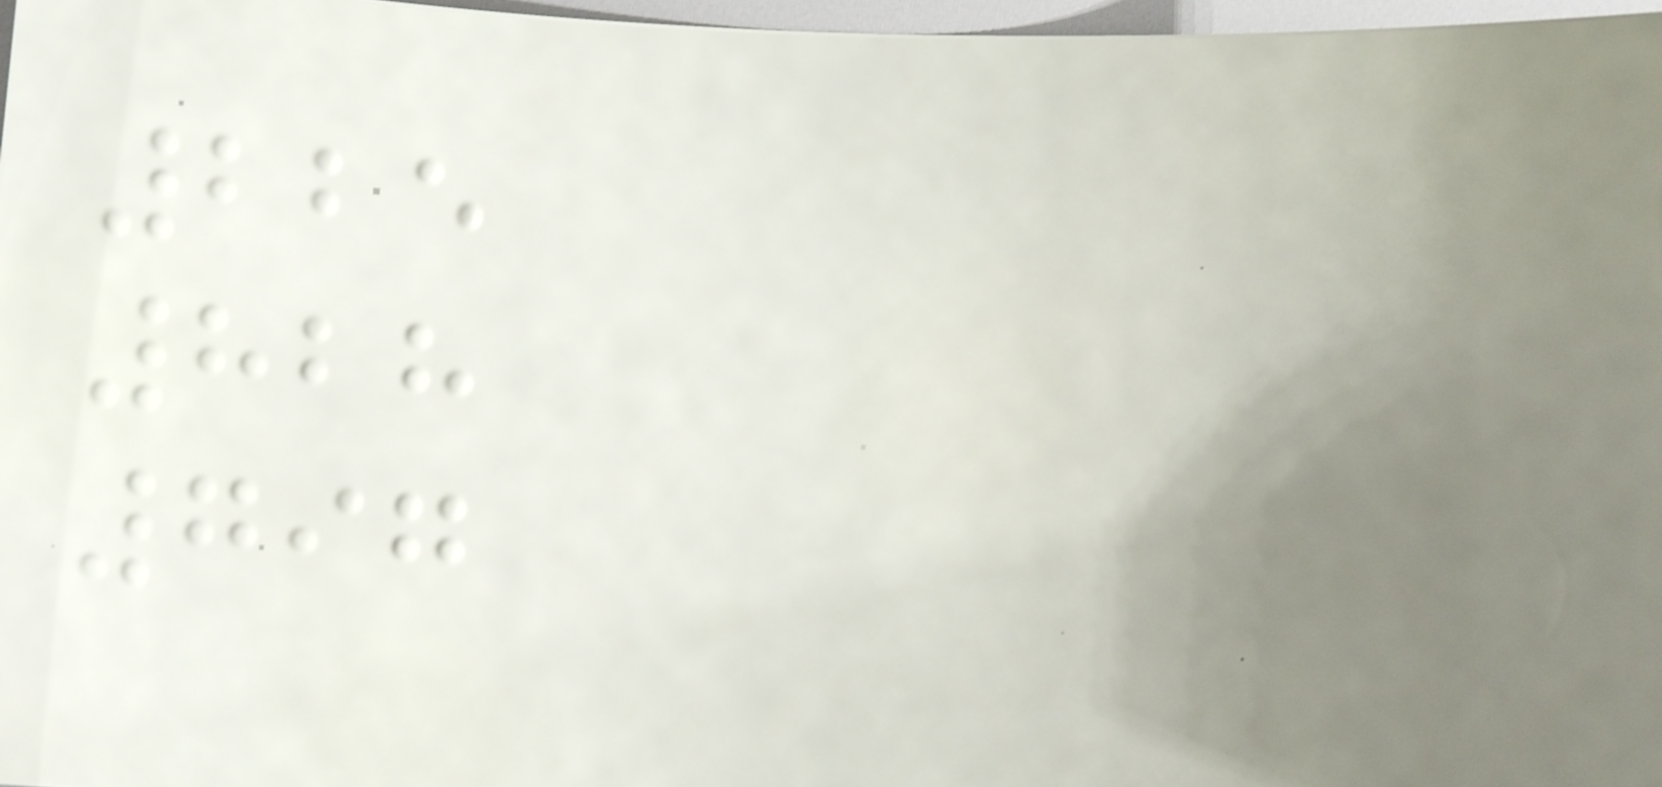225
828
797
